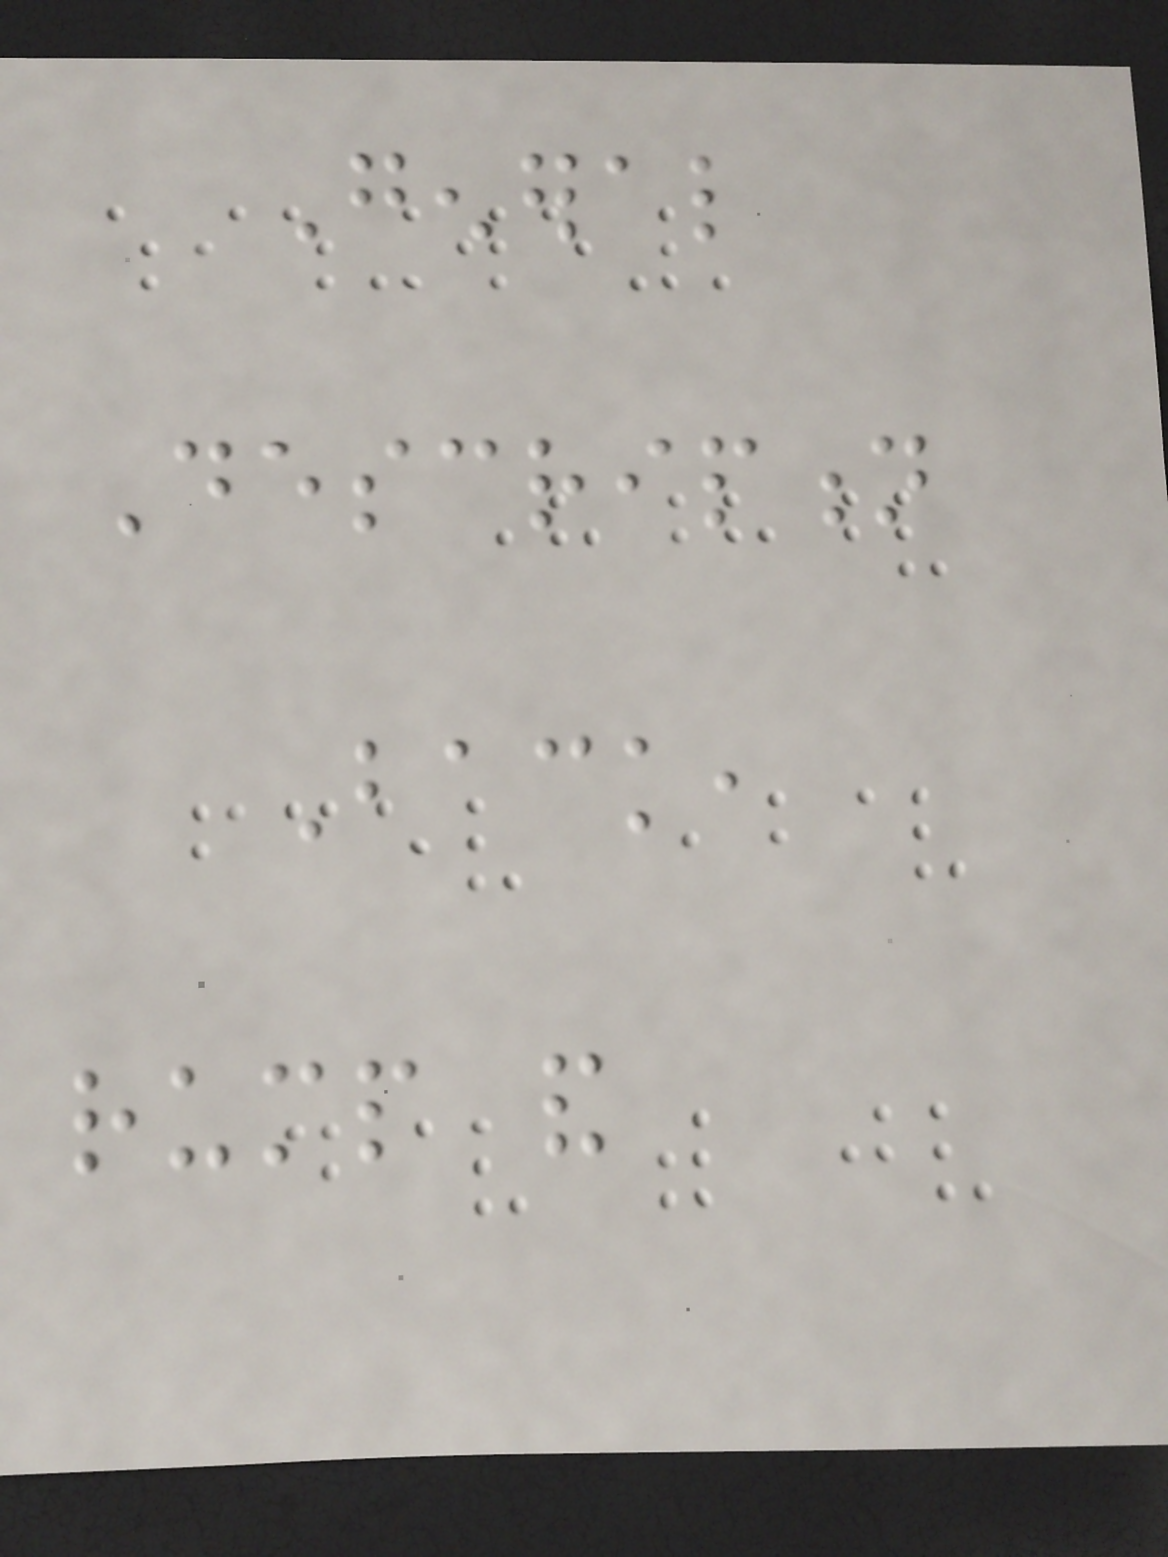General
Description
Back,
rump and
